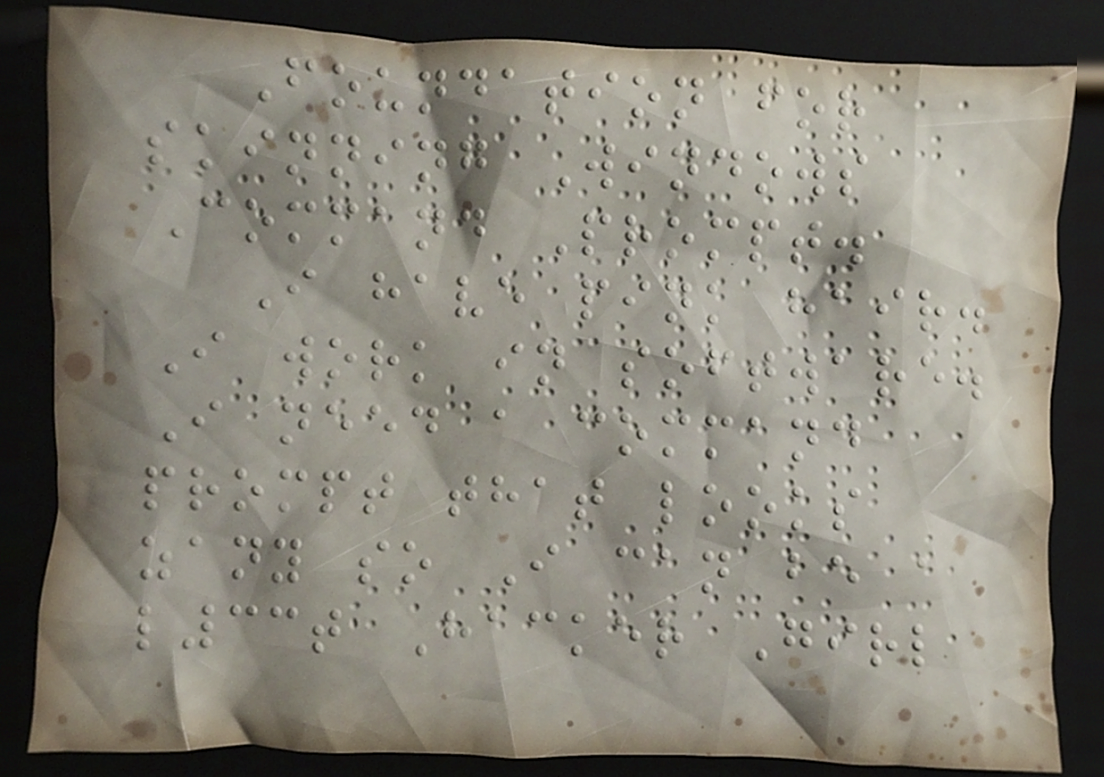Foundation for
skinning Windows
Command Prompt.
I have pink hair.
I work in software.
I need a command
prompt that looks
zany so I can be a
l33t Hacker Girl
